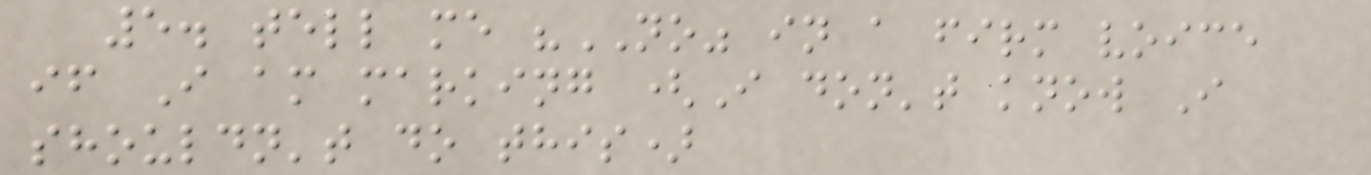5. tell me "NO" in a firm voice
if I am marking (I don't know I
shouldn't do this)
